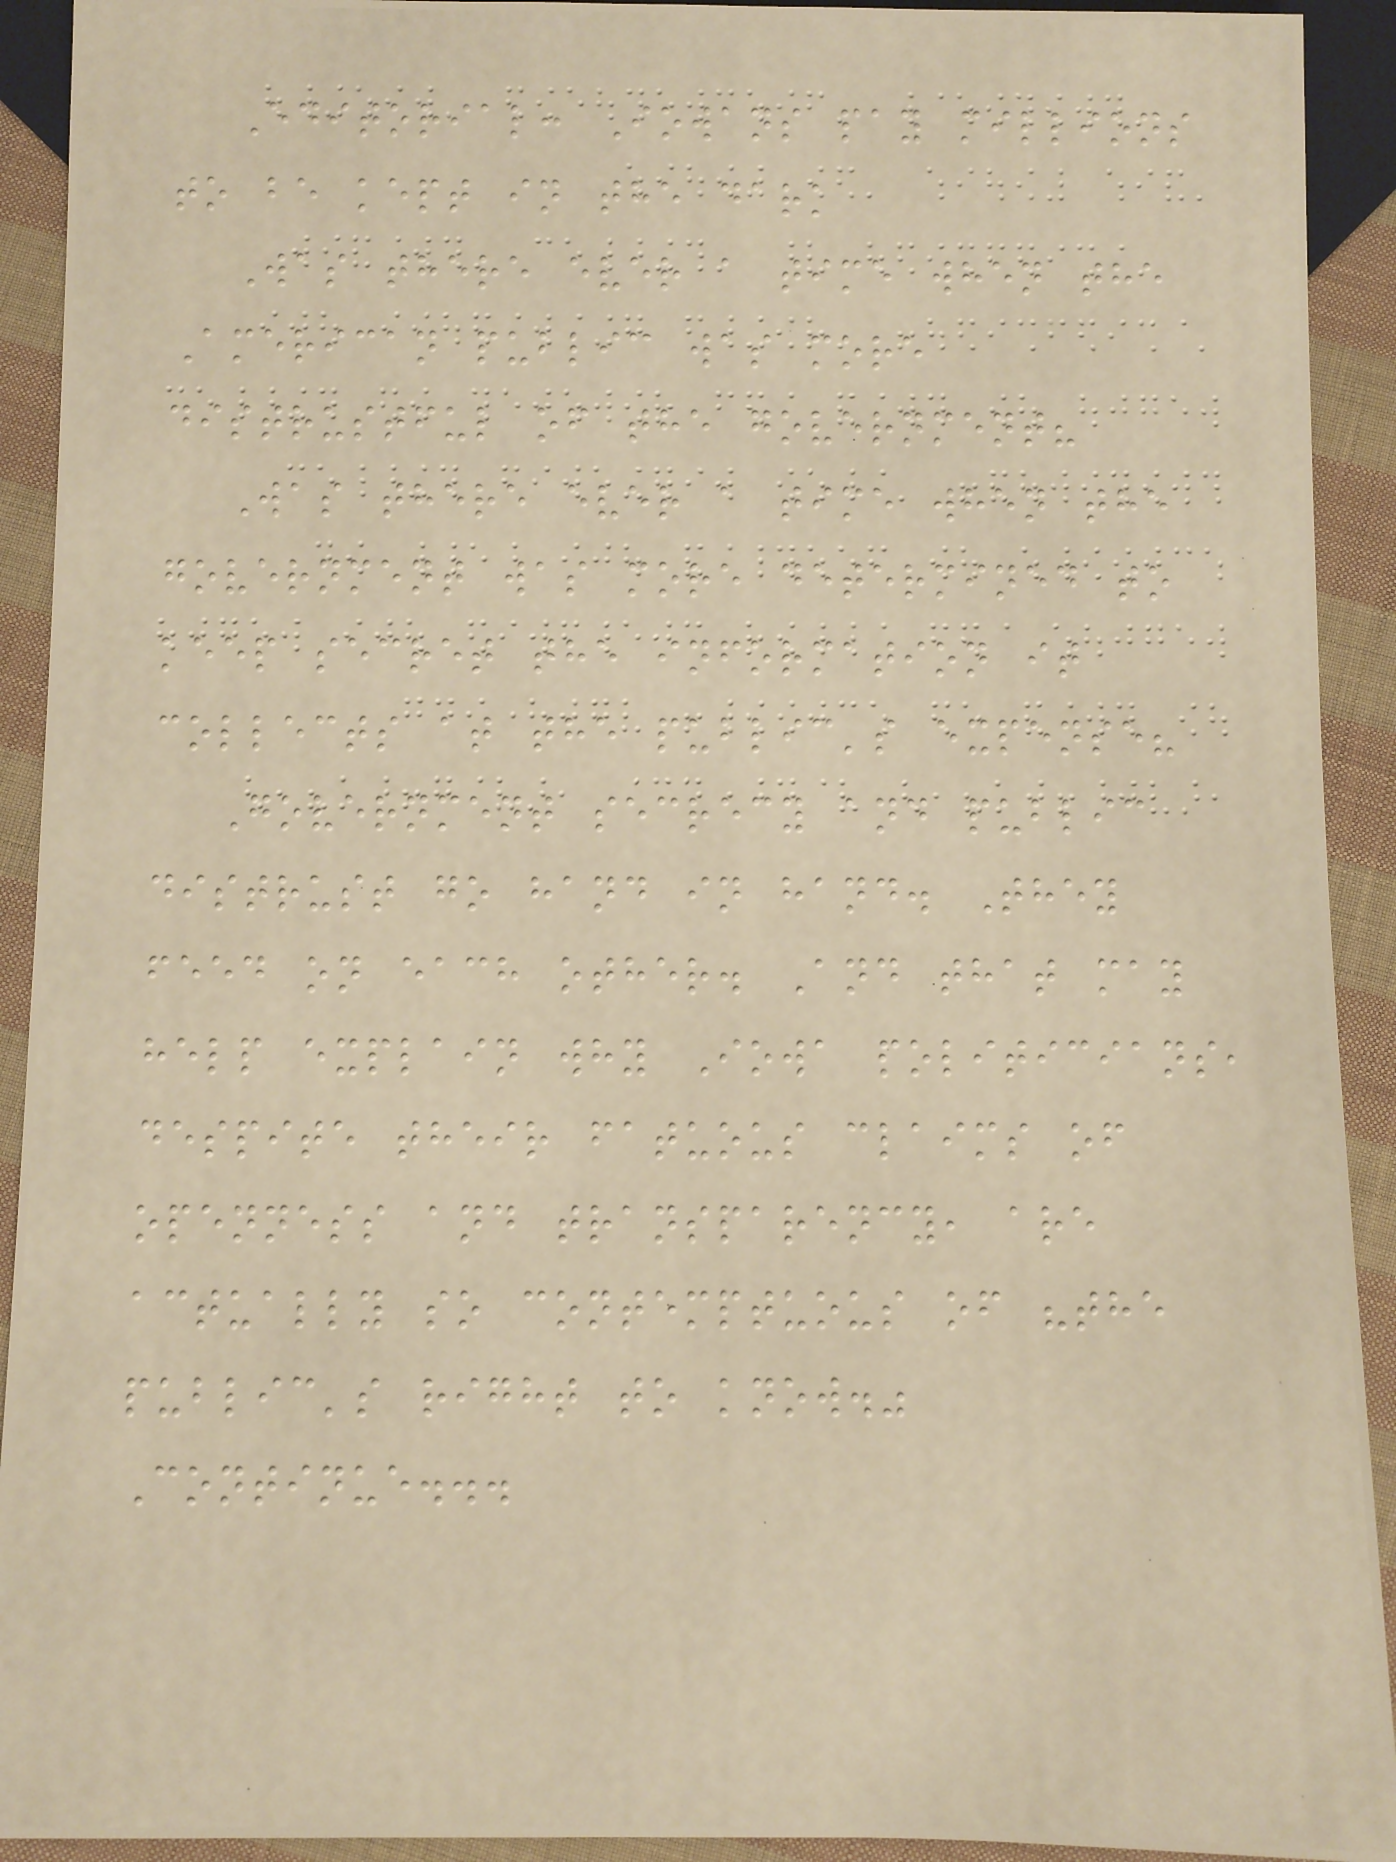Editorial: Iowans pay millions
to be kept in the dark
Was there ever a time when the
American public was more
distrustful of the government?
Was there ever a time when the
government was more determined to
keep secret the information it
collects at the public's expense?
Government secrecy and public
distrust go hand in hand. They
feed on each other. And that may
help explain why Iowa politicians,
despite their fatuous claims of
openness and transparency, are
actually so contemptuous of "the
public's right to know."
Continue...
